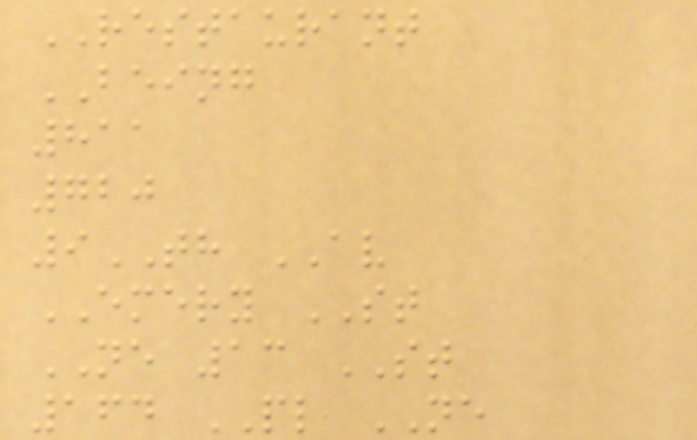RESTAURANT
BEING
811
720
9TH AV
EMERY ST
NE 13 ST
164 PL NE
